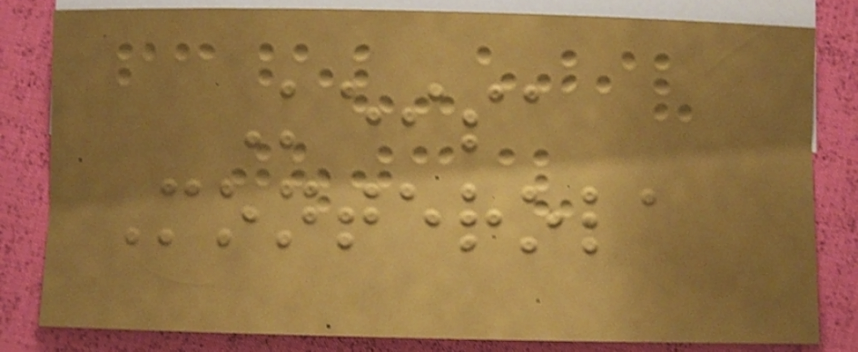Keisa
Monterola
